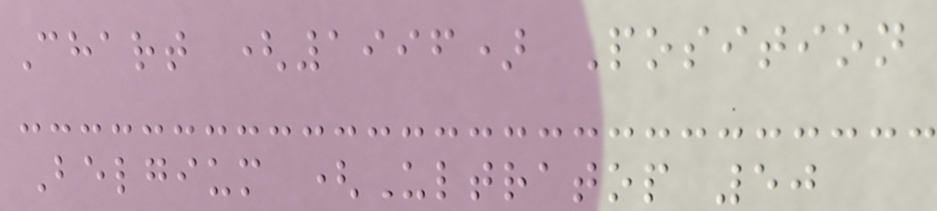Chart (1996) Position
Belgium (Ultratop 50
